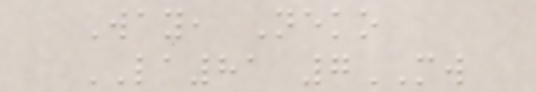Way, Neko
LA81 7MW
